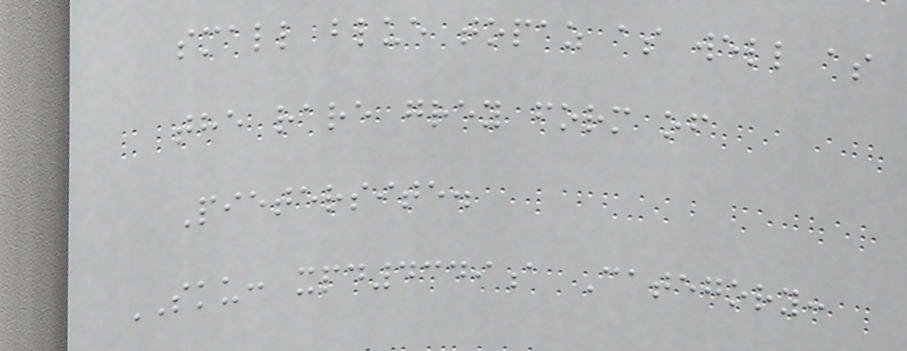small blue topaz as well as
the rare grey form of
Pietersite.
SKU: xpd4349a Category:
